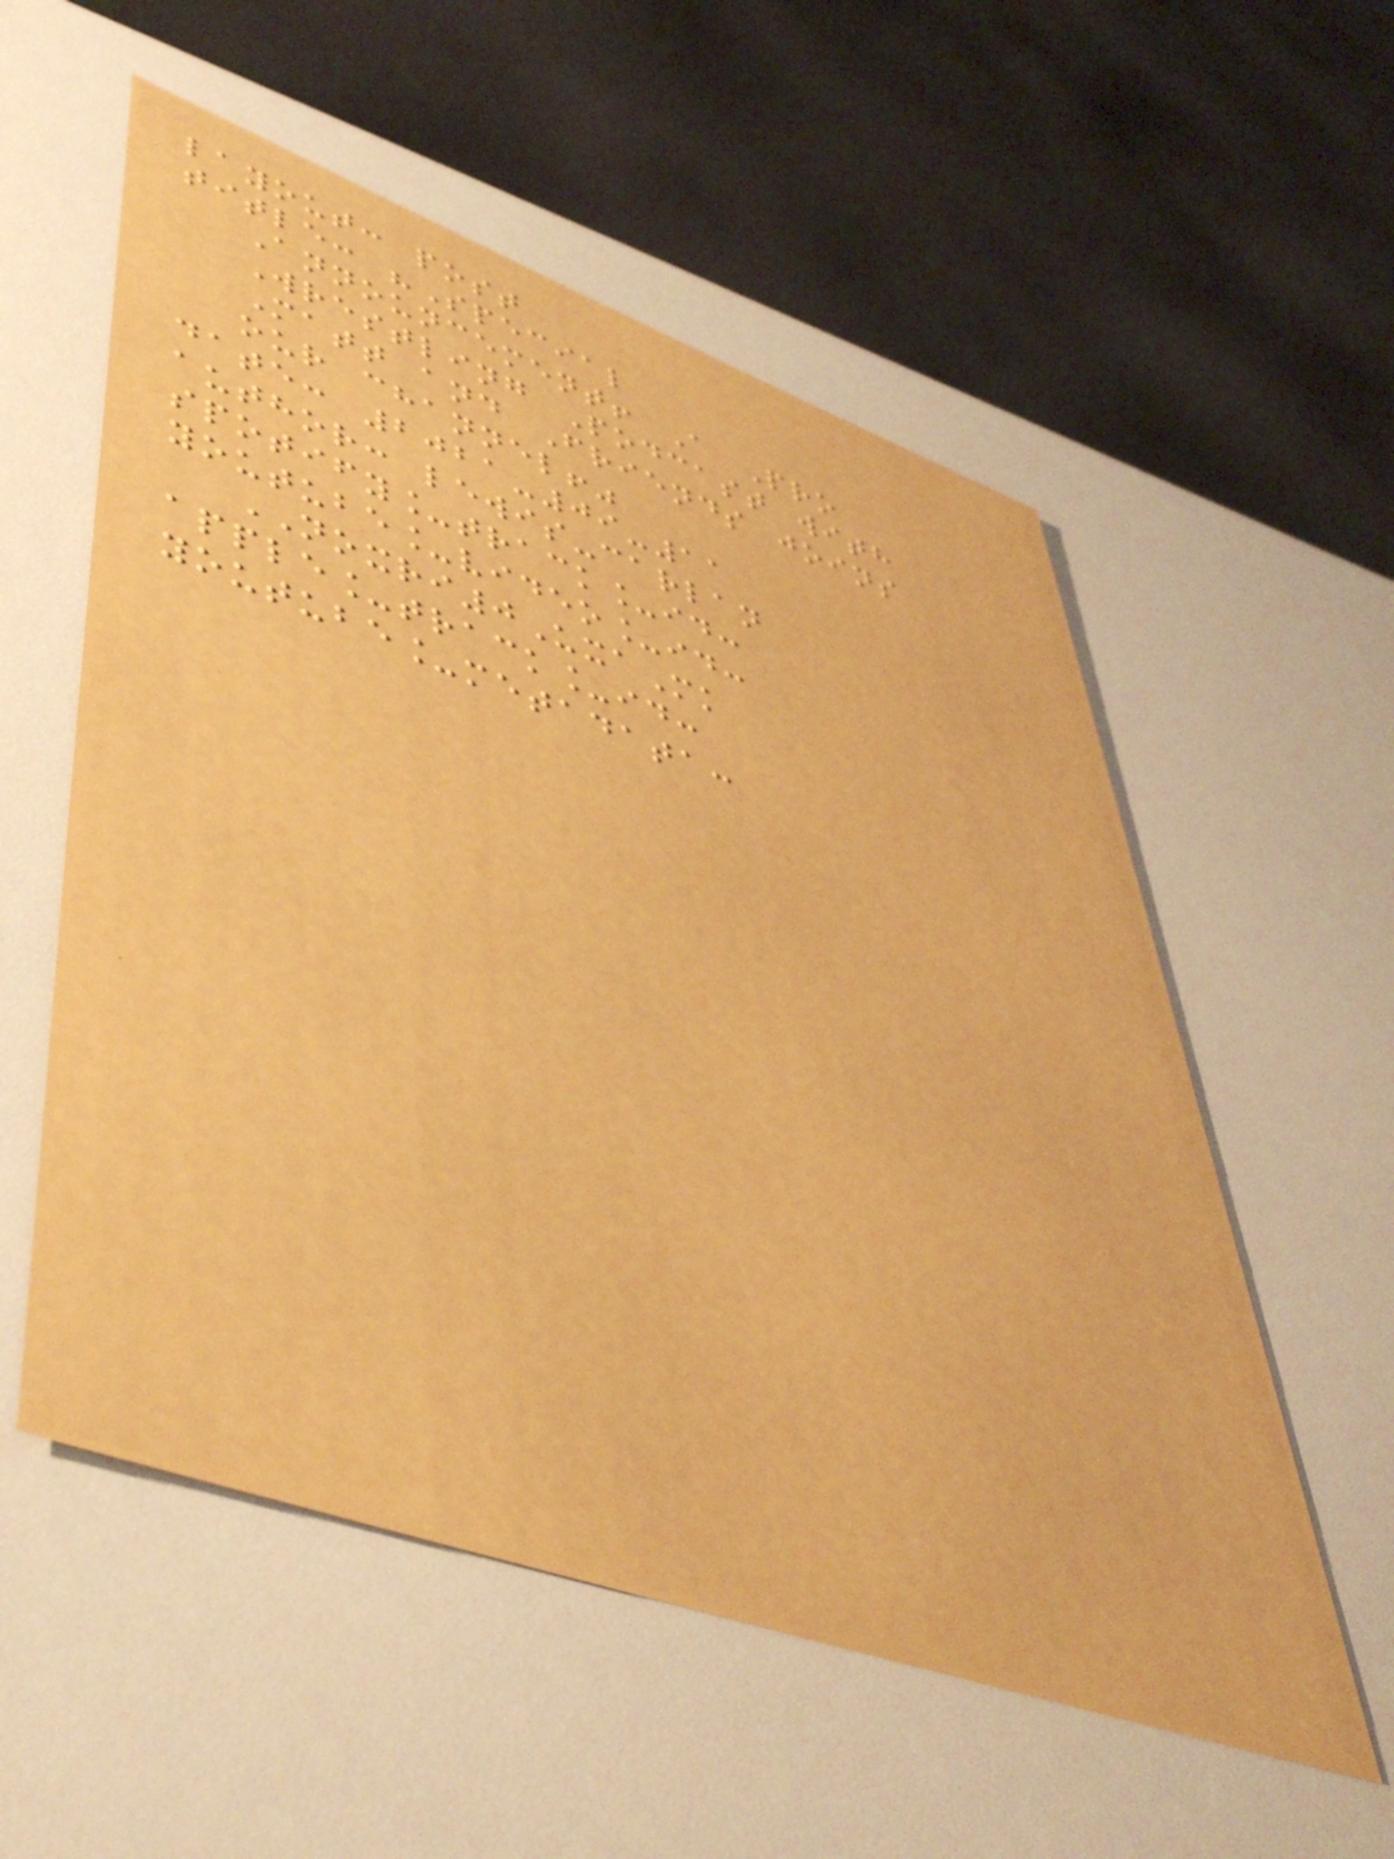layout: post
title: "Special
Announcement! A Pro
Wrestling Podcast with
Matt and Friends joins
our channel!"
date: 2021-09-11
author: lewis-carlan
spotify_track_id:
youtube_video_id:
NOXRI0UxaMk
apple_track_id:
youtube_metadata:
